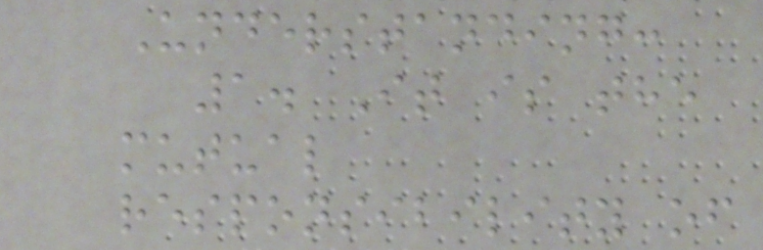Understanding:
1. It is the
mutual
responsibility of
